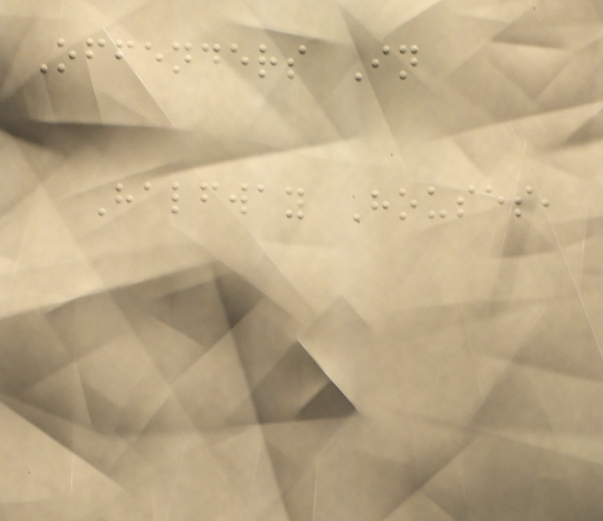Offenders In
Halfway Houses,
